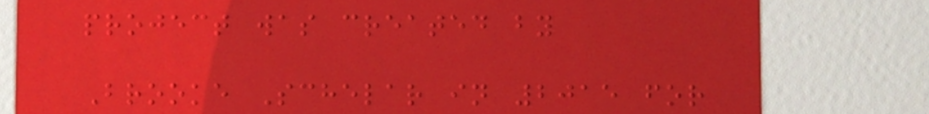project was created by
Brooke Schelar in 2015 for
